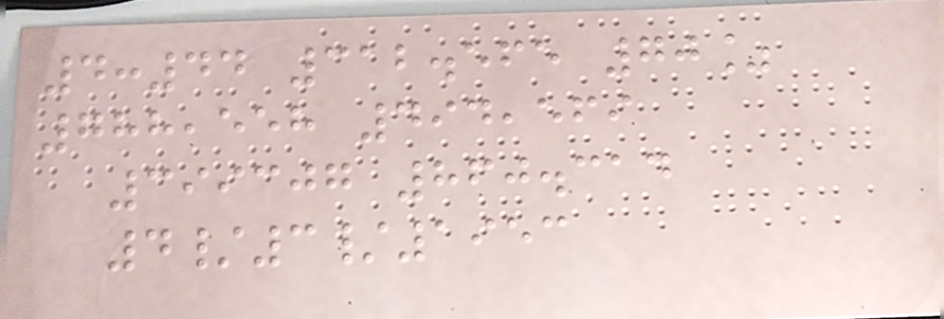4:44 312.565 70%
788,558 494,569
399307 860.314
4/3/1953
